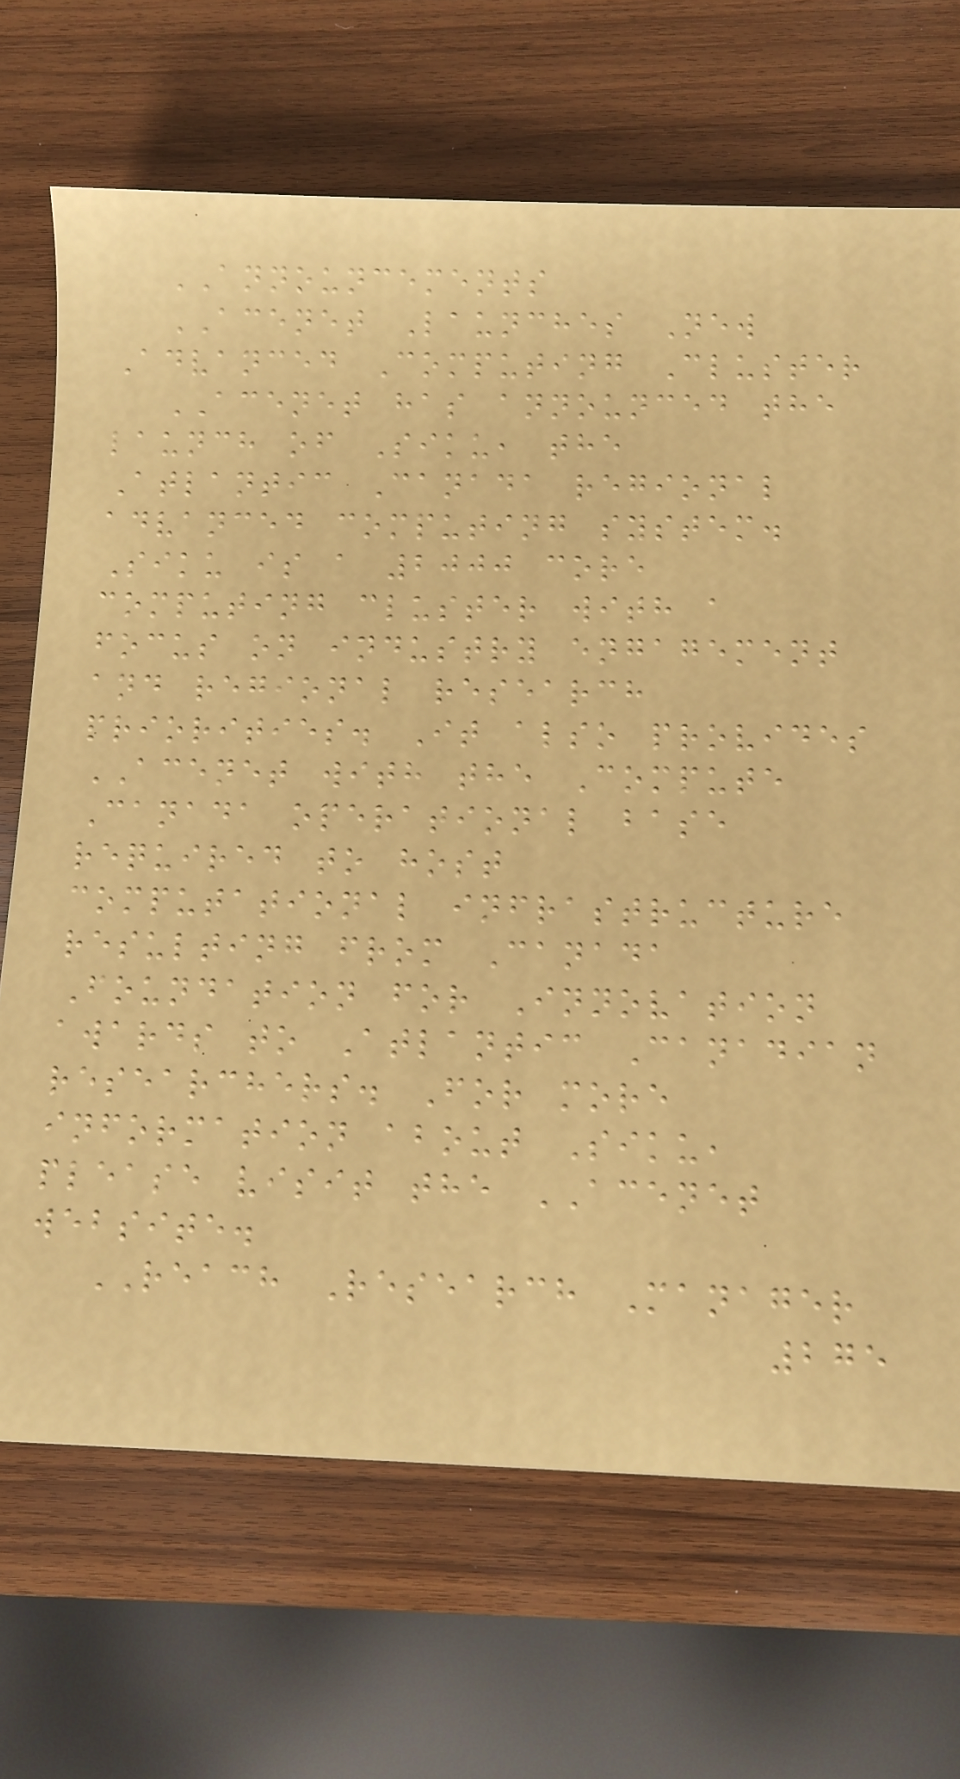ANNOUNCEMENTS
ACENET Launches New
Advanced Computing Cluster
ACENET has announced the
launch of Siku, the
Atlantic Canada regional
advanced computing system.
Siku is a 2000 core
computing cluster with a
focus on industry engagement
and regional research
priorities. It also provides
ACENET with the Compute
Canada operational base
required to host
computational infrastructure
resulting from Canada
Foundation for Innovation
awards to Atlantic Canadian
researchers. For more
information about Siku,
please visit the ACENET
website.
REACH Research Manager
275
